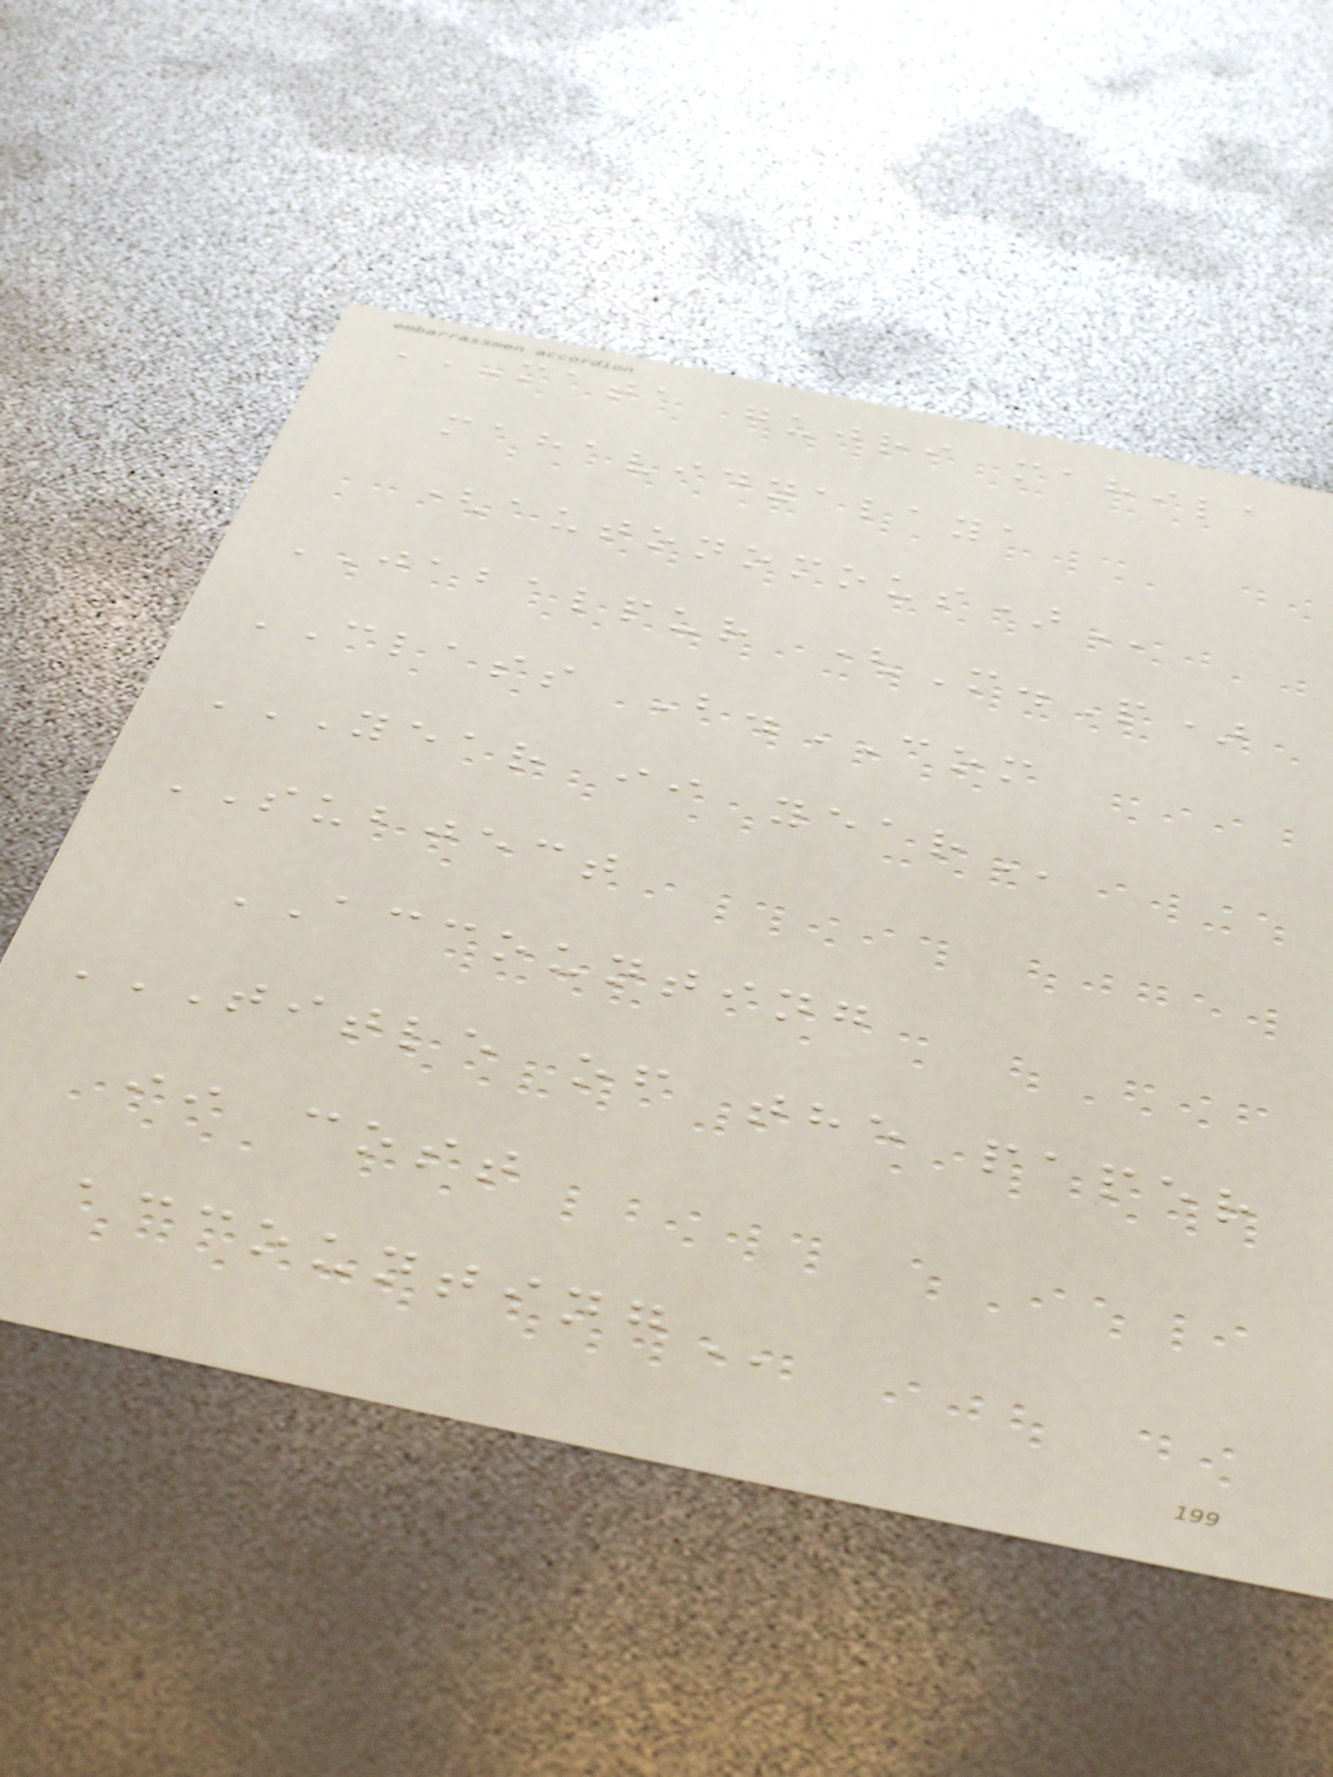MATA GUJRI MAHILA
MAHAVIDYALAYA
(AUTONOMOUS)
JABALPUR (M.P)
CLASS B.COM
YEAR II YEAR
SUBJECT
ACCOUNTING
TITLE OF THE PAPER
II COST
ACCOUNTING
